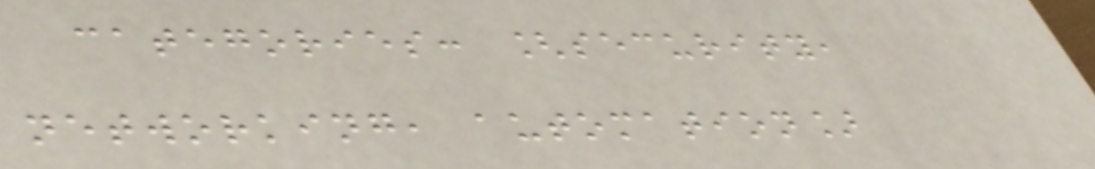categories: [security,
networking, automation]
